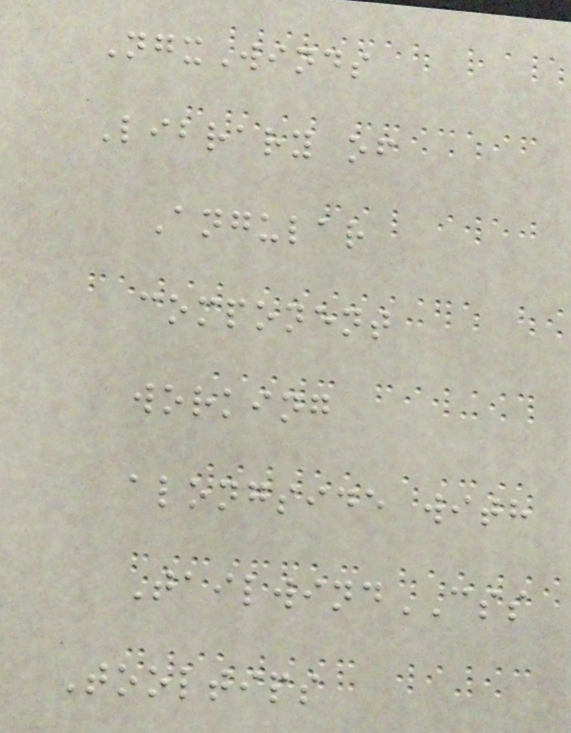NgxWinds
Library of
Angular
component
working
alongside with
TailwindCSS
Tooltips
